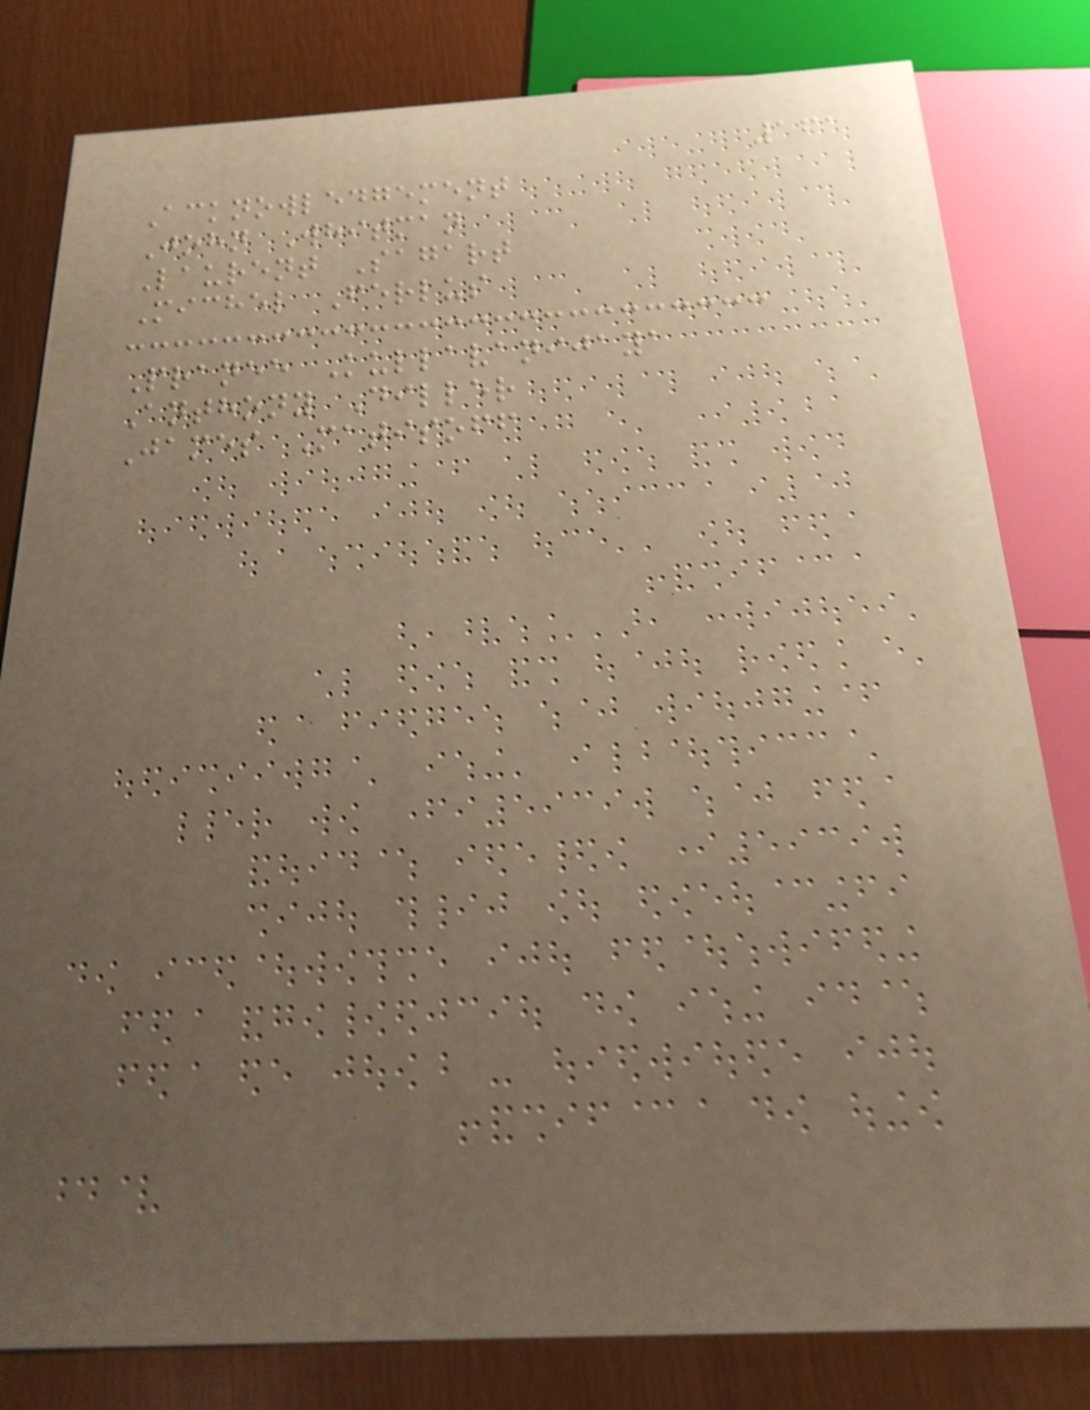161
Acknowledgement
John Whitman
Laurent Sagart
Michel Ferlus
Pranee Kullavanijaya
Anthony Diller
James Matisoff
